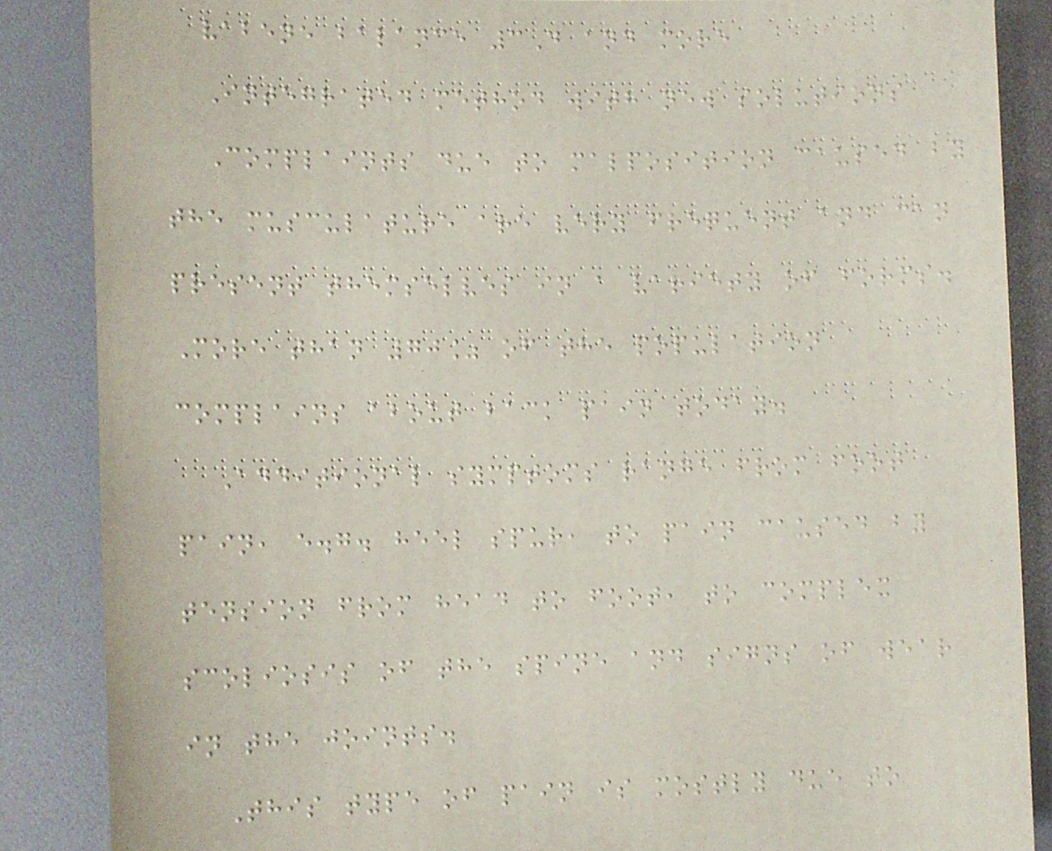vabene balance 3D and more
Integrated method with new solutions
Complaints due to malposition caused by
the musculature are very frequent and can
present themselves in a variety of forms.
More than 70% of the population
complains about back pain today.
Additional symptoms range from foot
pain, e.g. heel spur, to pain caused by
tension from head to foot, to complex
scoliosis of the spine and signs of wear
in the joints.
This type of pain is mostly due to
